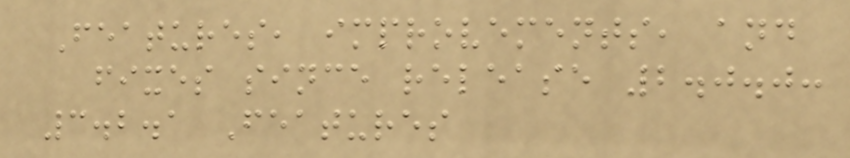Features, improvements, and
fixes since release 2.0.0:
3.2.1 Features
